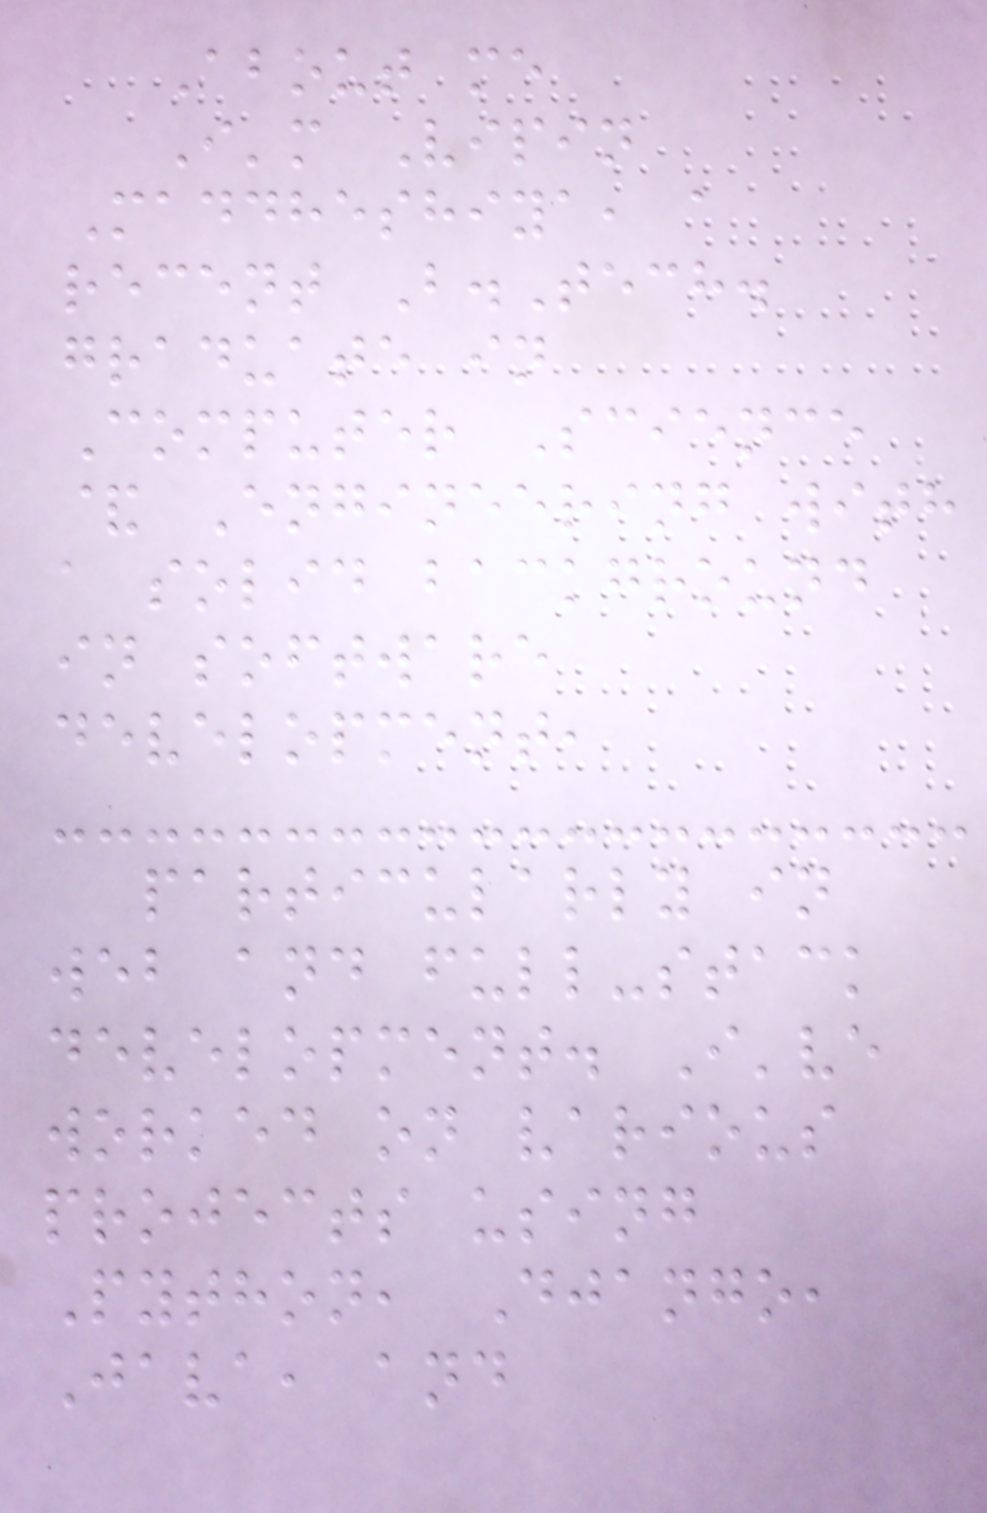About me
I'm Vipin
Maddheshiya, a
recent B.Tech.
graduate in
Computer Science
& Engineering with
a solid background
in software
development,
particularly in
web and full-stack
development. I've
worked on various
projects using
Python, Django,
Java, and
